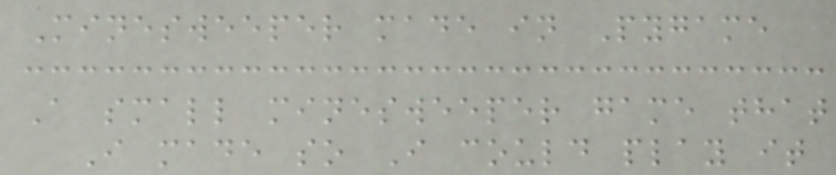Minesweeper made in Pygame
A small minesweeper game that
I made so I could play it
